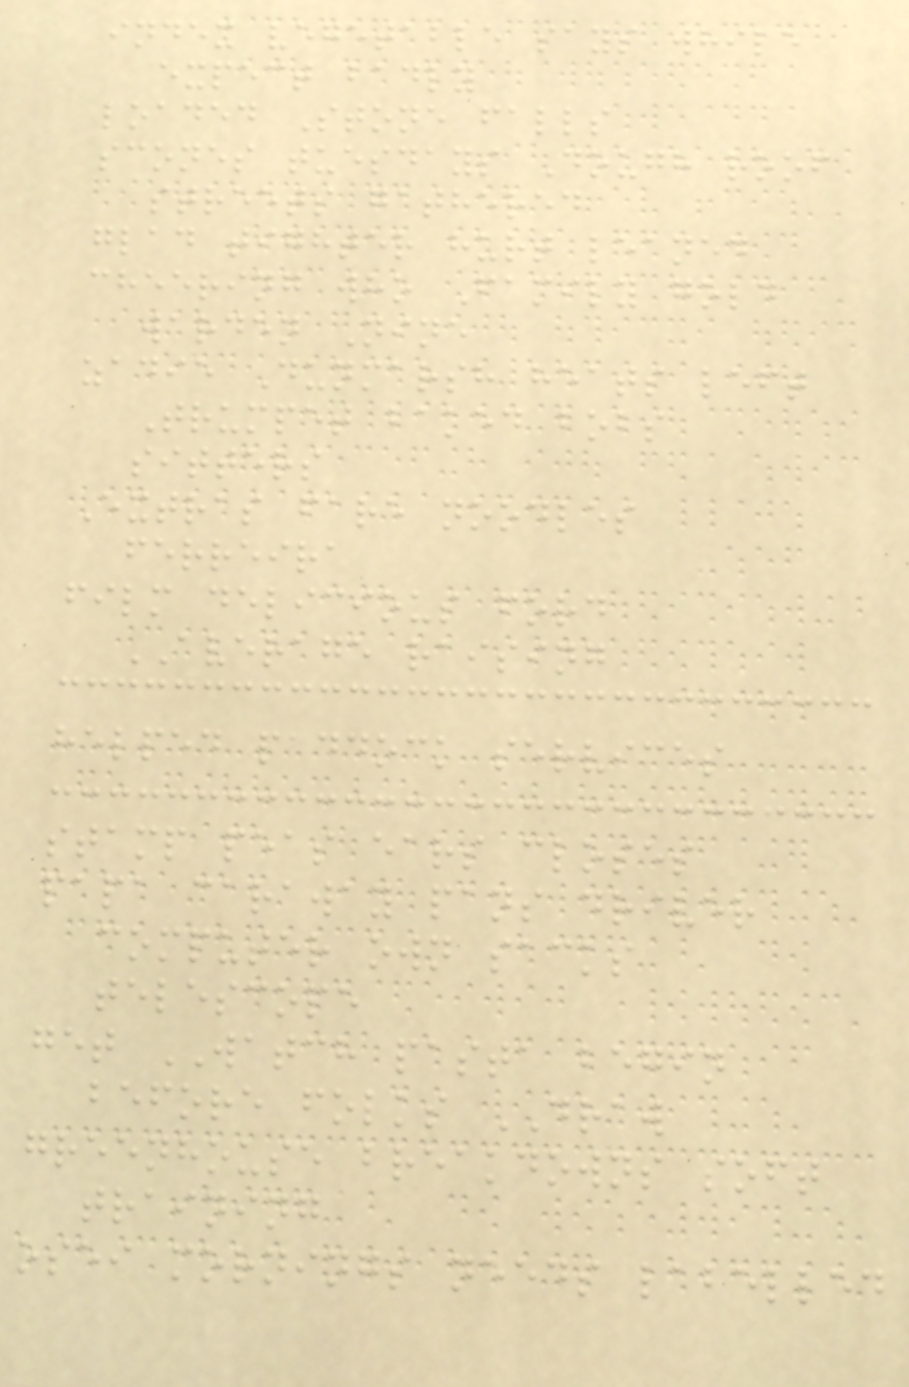index vegetable says while
expect badly
loaded Stone falls
scones tuesdays Dough roof
streets gathered
glad tighter hurt leaned
cheering who Family gold
warden Nine
zadie Dunmarsh heats left
Trumpet baked bobs
sitters
Extras fare noodles
ferreira
film delicious ford
AVERAGE raising
helped paddock services
stamp peas ears closes
papa caraway pans driver
computer own sacks
telescope
get WATCH pasta begin
before folks DRAW
greenhouse breakdowns soft
training
osei mornings needs labelled
